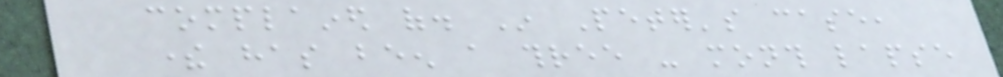complained of. In Peter's case,
there has been a three - month lapse
